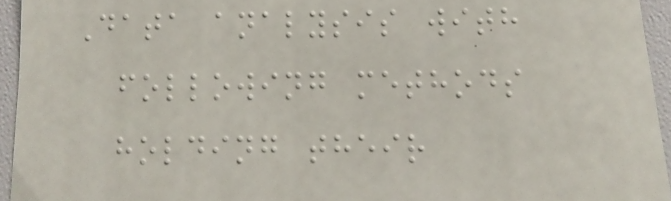Data analysis with
following methods
holding their
